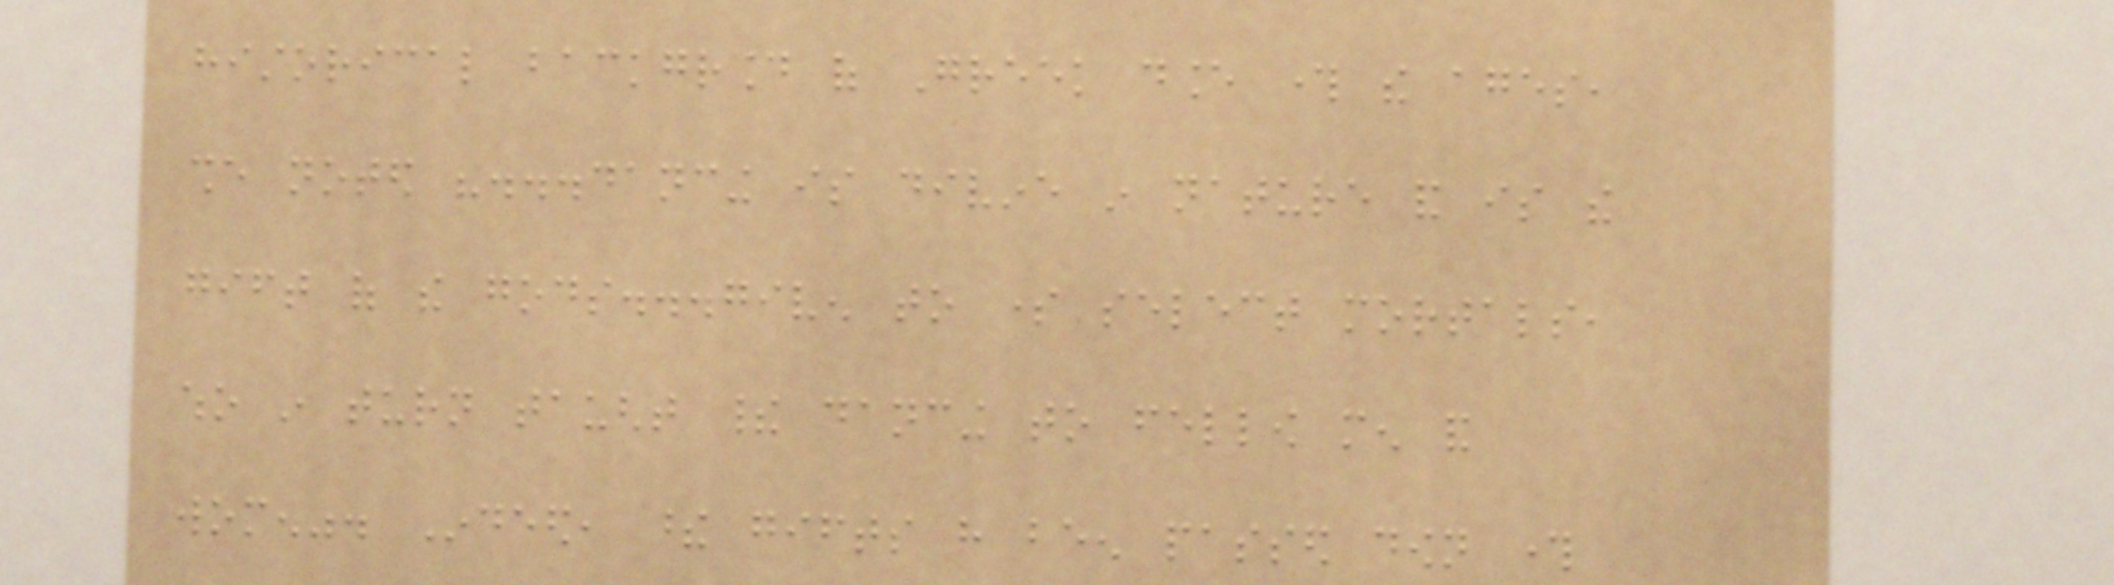historical background of Greek dance through the ages,
she noted "...dancing is divine in nature and is the
gift of the gods...given to some select mortals,
who in turn taught their dancing to fellow men and
women". Indeed, these gifts have been passed down through
